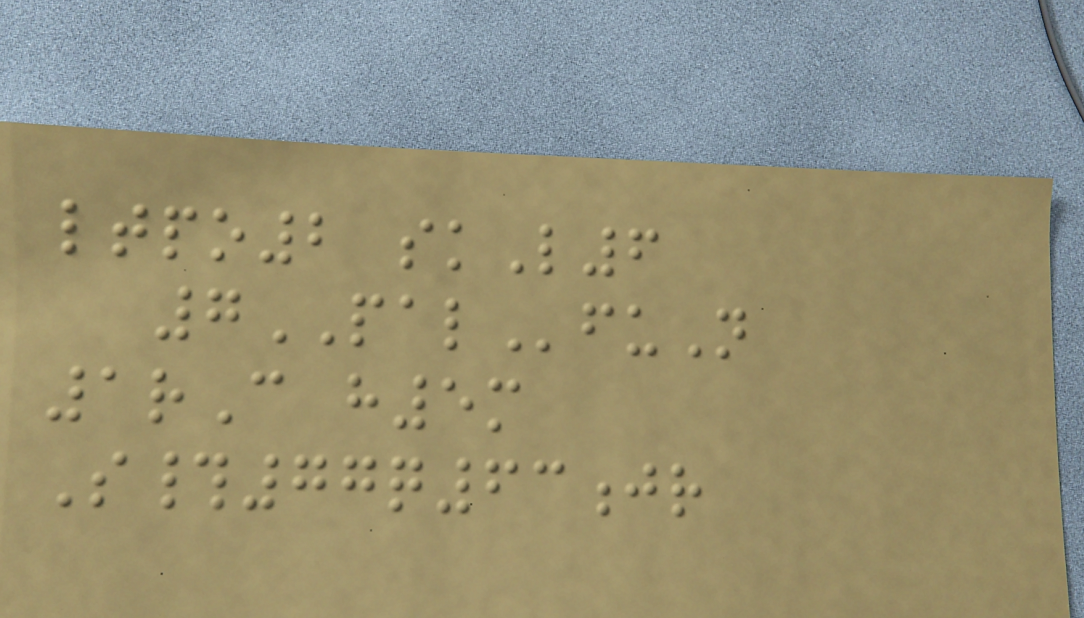ltpo2 skL6
7PALfuN
1rC h5m
S#77q63jr
